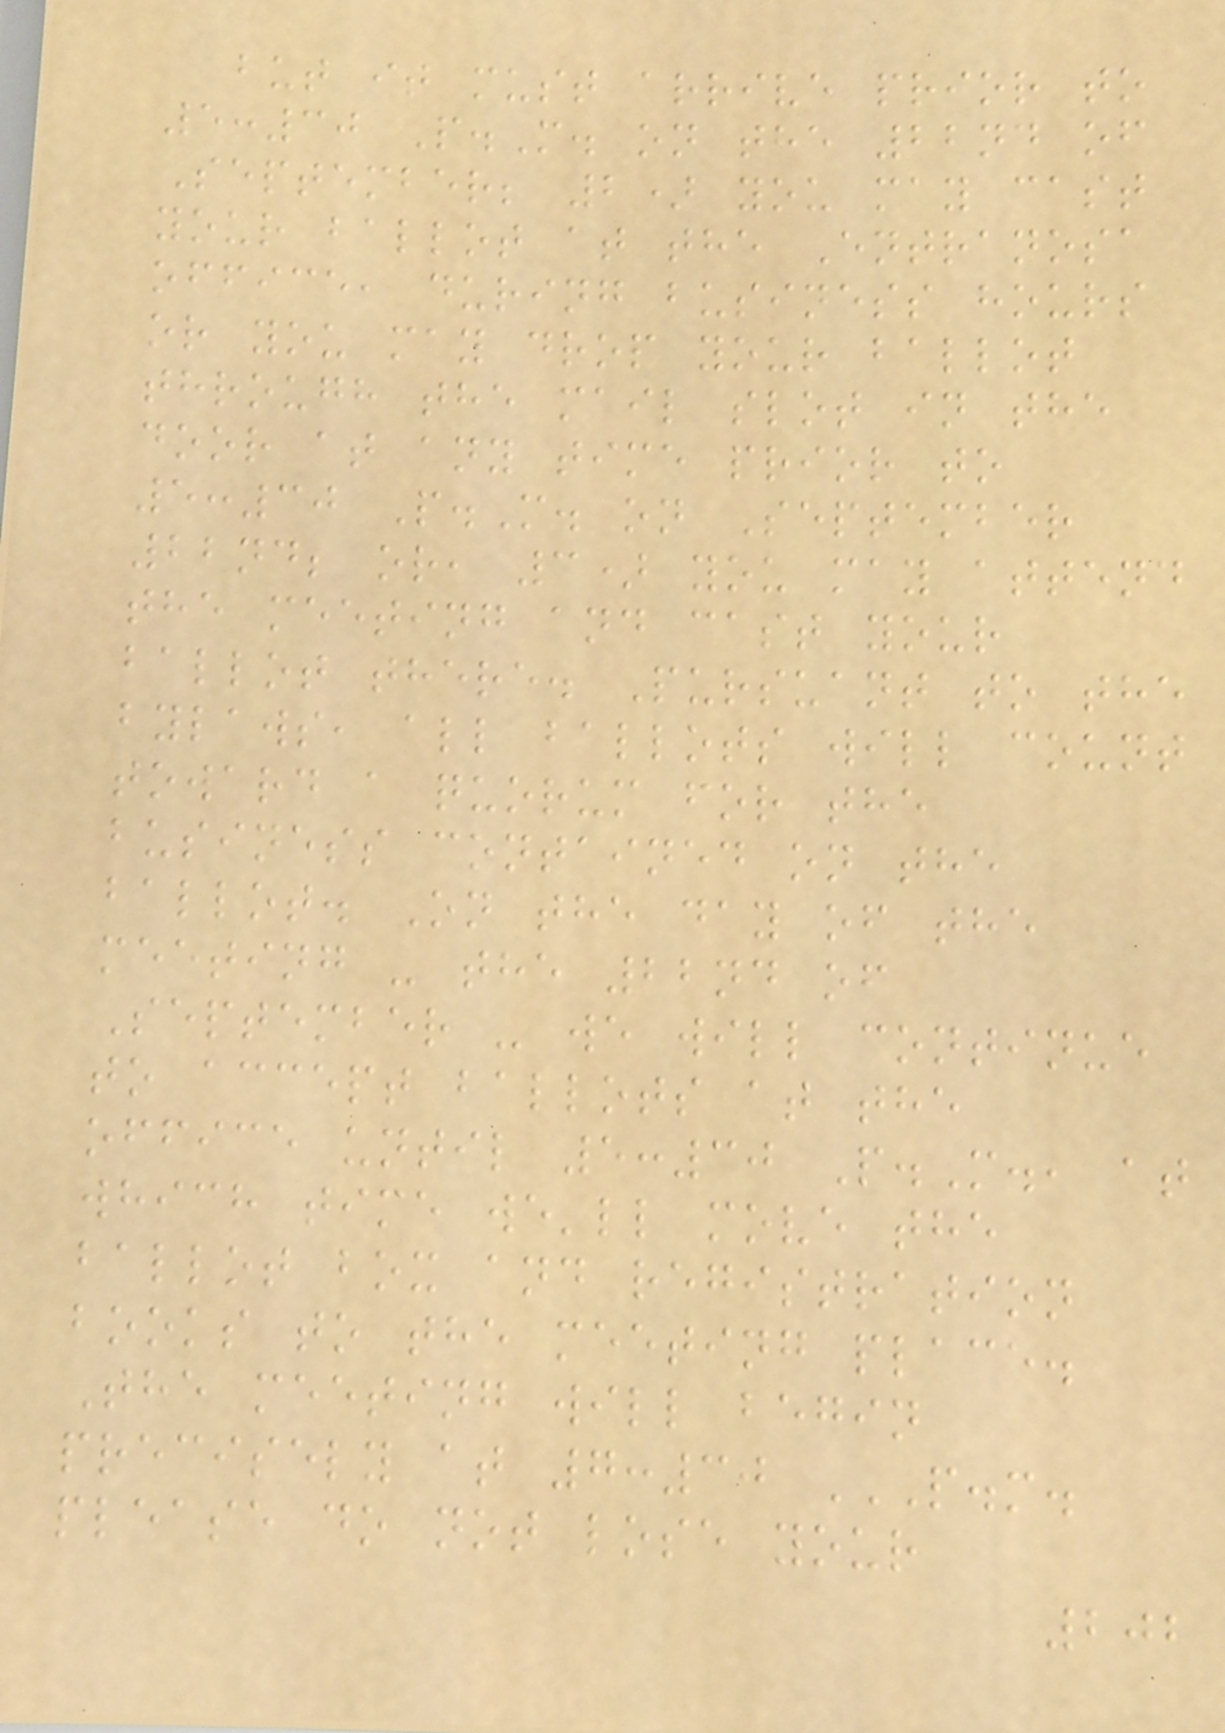but it must arrive prior to
5:30 P.M. on the 22nd of
September; 2) you may cast
your ballot at the Entranosa
office, during business hours
or you may drop your ballot
through the mail slot in the
door at any time prior to
5:30 P.M. on September
22nd; or, 3) you may attend
the meeting and cast your
ballot there. Pursuant to the
bylaws, all ballots will count
toward a quorum for the
business contained on the
ballot. On the day of the
meeting - the 22nd of
September - we will continue
to accept ballots at the
office until 5:30 P.M., at
which time we'll move the
ballot box and registration
books to the meeting place.
The meeting will begin
precisely at 7:30 P.M.
PLEASE DO NOT LOSE YOUR
202
